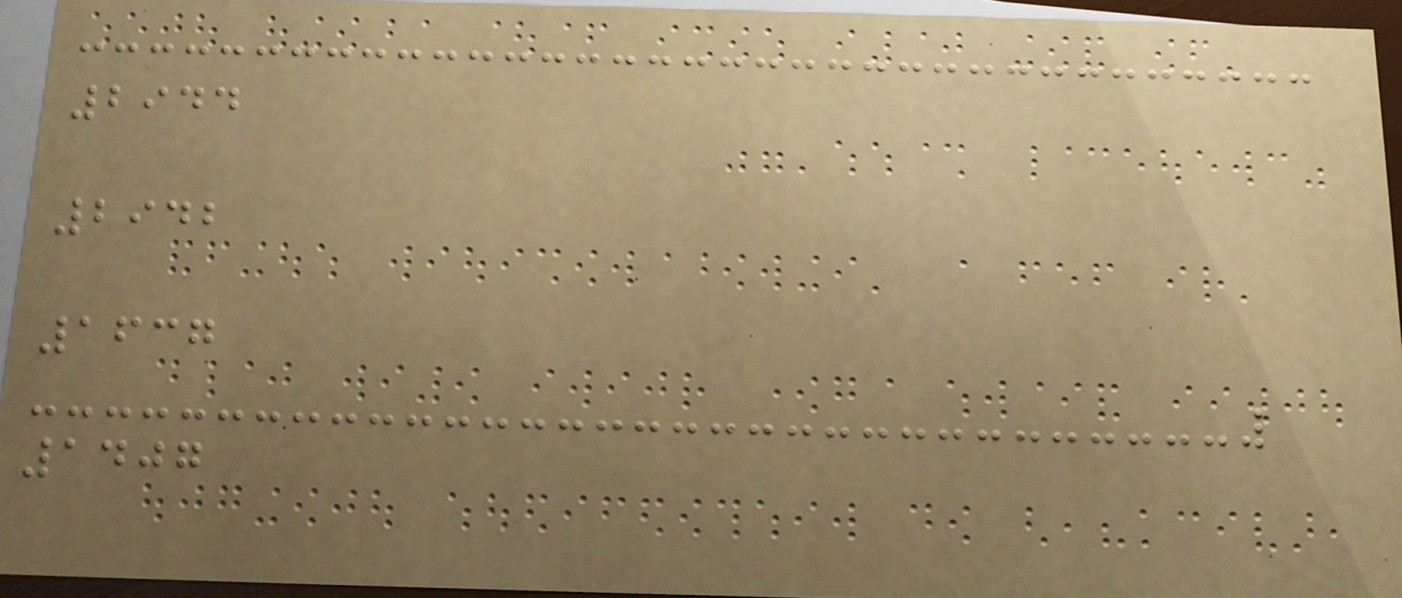2944
2942
1637
1407
